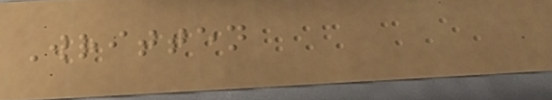Written
